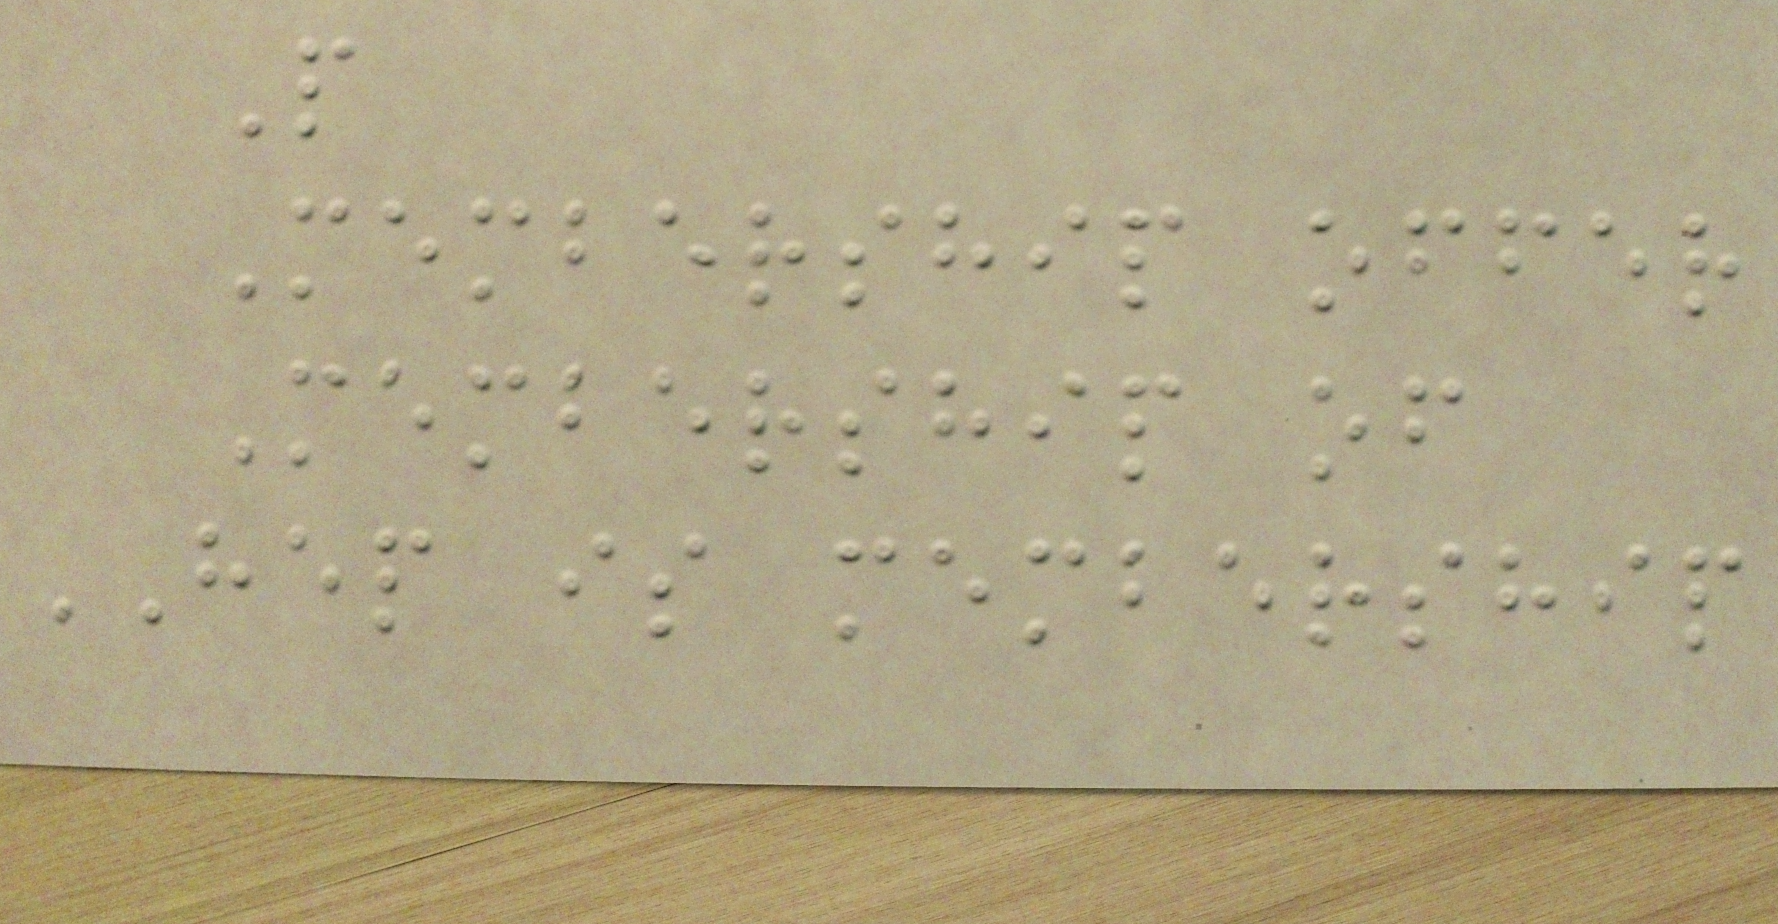P
Membership offer
Membership of
HEP is membership
